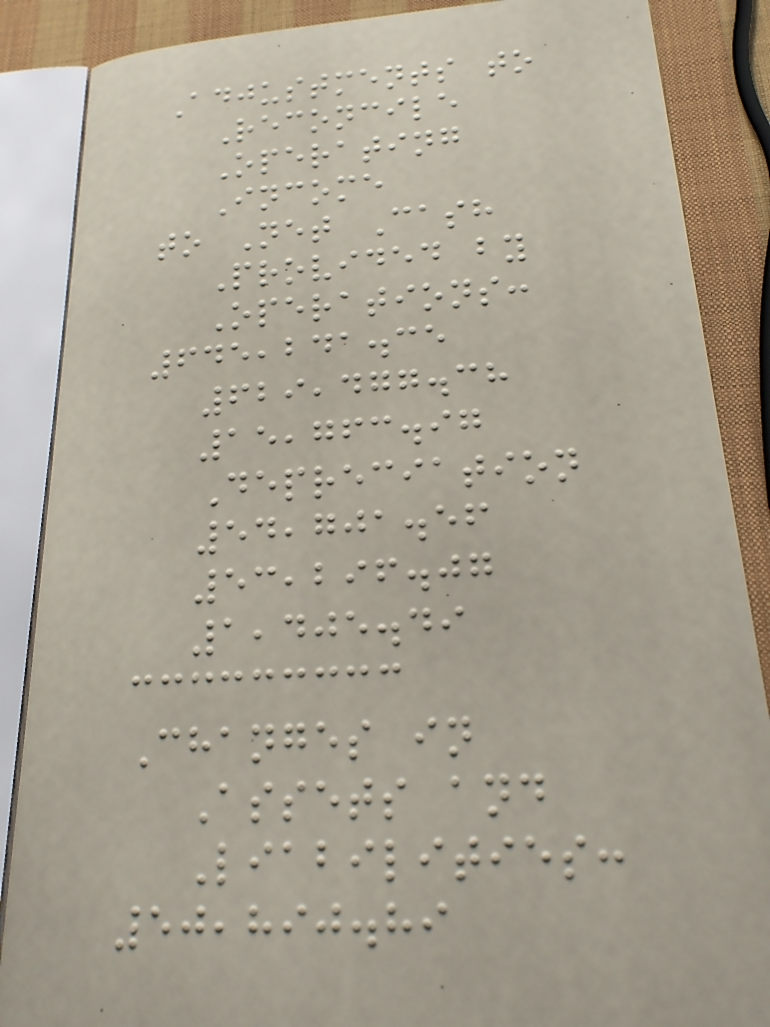Adjustments to
Reconcile
Operating
Income
to Net Cash
Provided by
Operations:
645,241.35
629,477.38
15,763.97
Depreciation
54,701.56
53,296.07
1,405.49
Changes in
Assets and
Liabilities:
50,890.89
